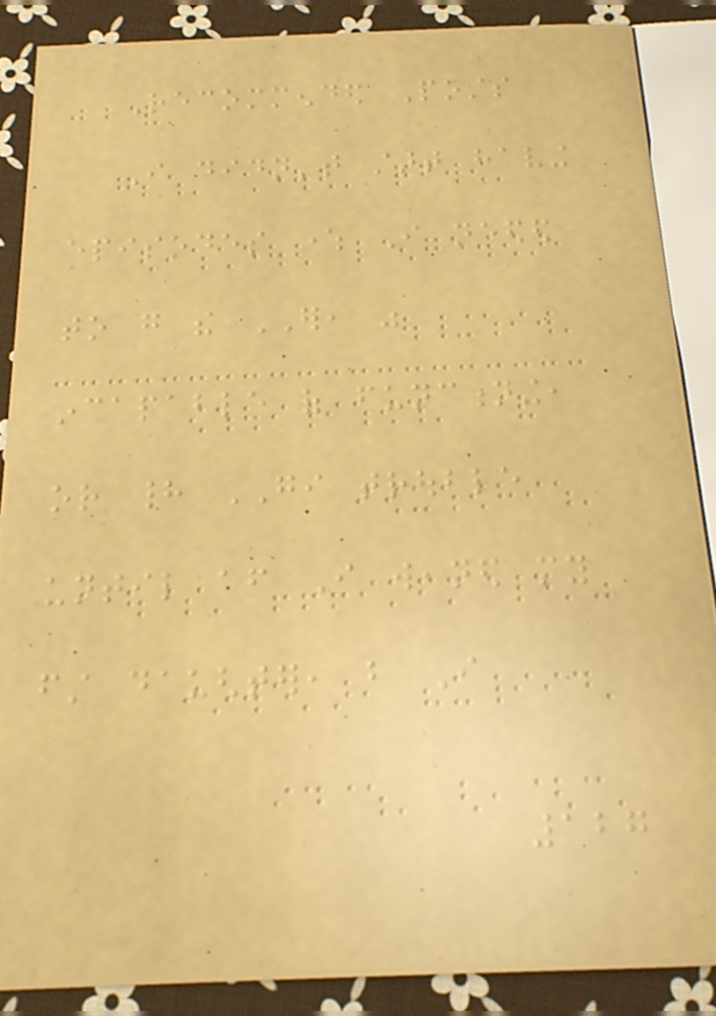Recommended Posts
I didn't start having
episodes where I needed
to go the ER, was
incapable of functioning,
or had GI trouble
until after I weaned my
first daughter, but I
127
